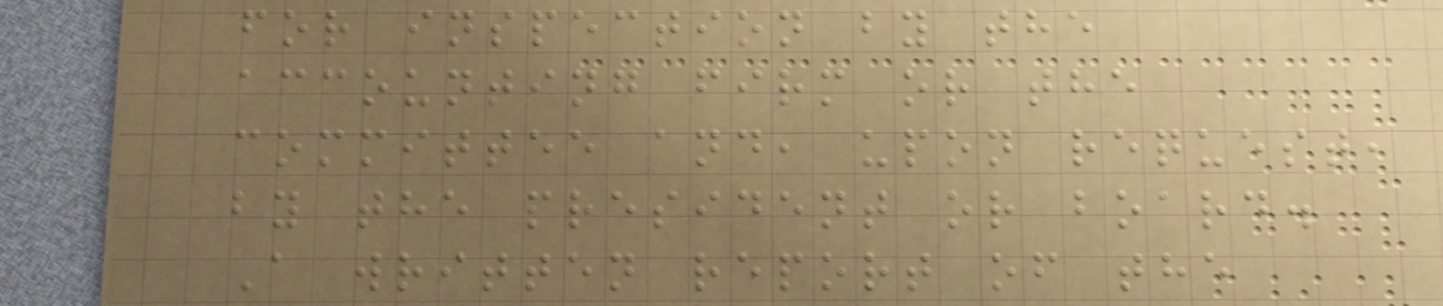for inspection by the
accounting firm or the
committee and, upon request,
by the president or board.
A written report of the
